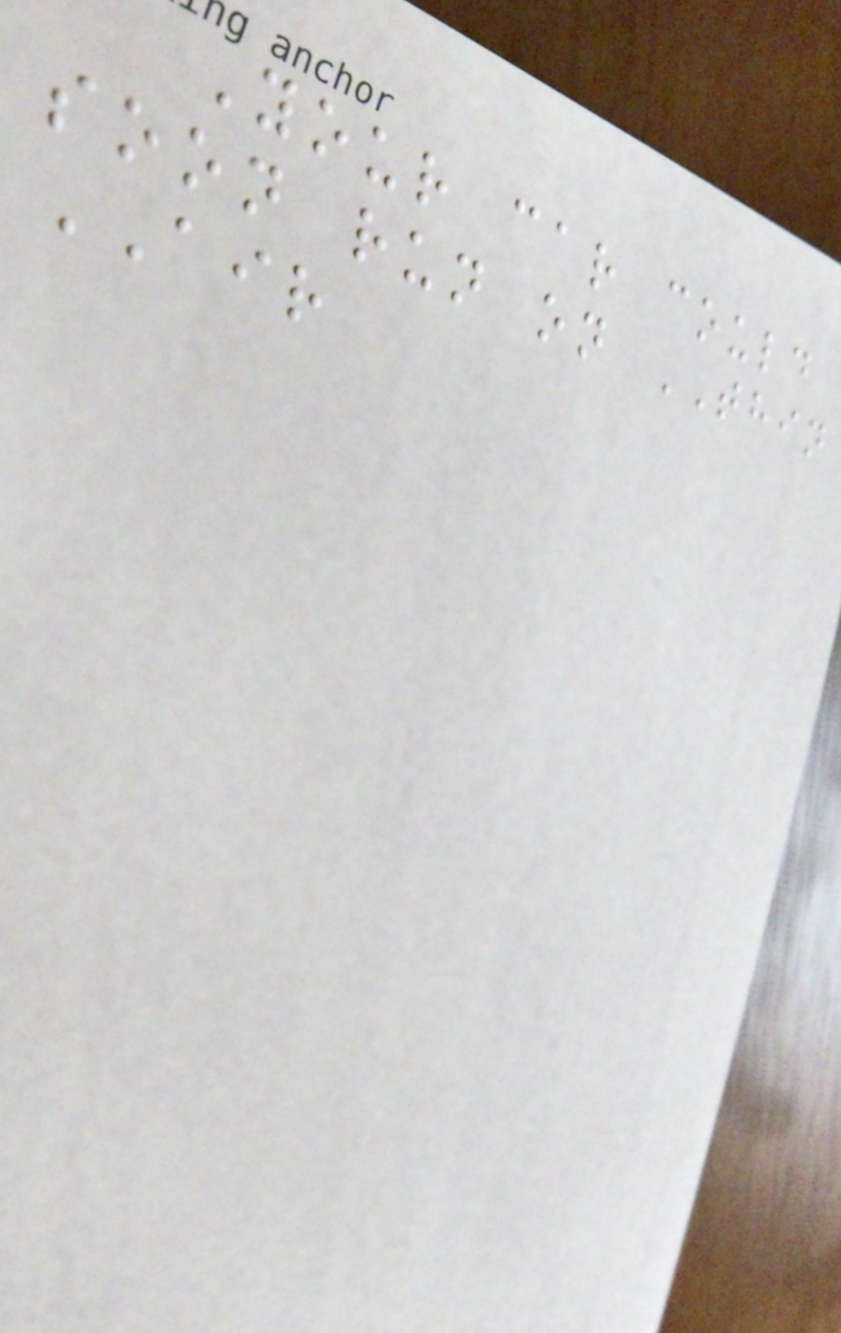Your car could
soon run on THIN
AIR
